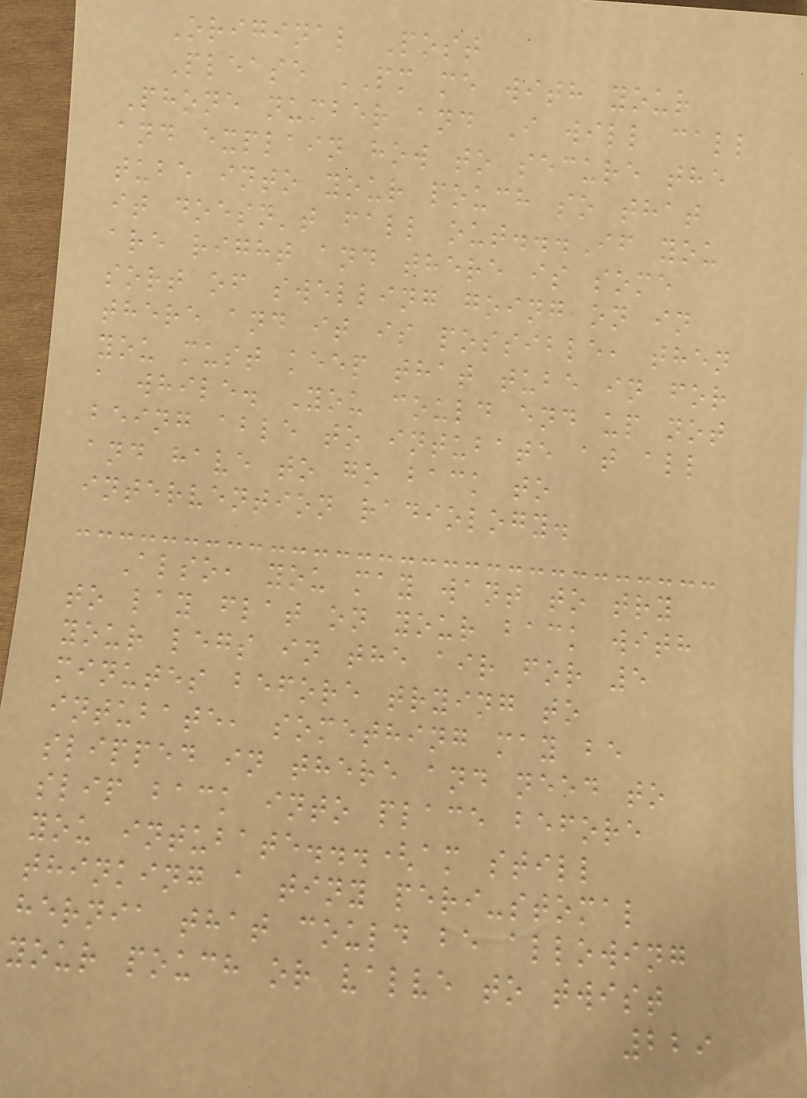Original Post
Please PM me with your
Phone number and I will call
and explain how to secure the
tube into your pouch so that
it doesn't fall out...If you
are right and there is some
sort of swelling going on in
there and it is possible, then
you must keep that tube in for
a while. You could end up not
being able to intubate at all
and have to go back to
intervention radiology.
Also, you may want to try
to lay flat on your back with
your legs in the air for 5
minutes before trying to
intubate, something may be
slipped in there and need to
slip back into place before
you intubate...(am still
thinking a tiny peri-stomal
hernia that could be allowing
your pouch or valve to twist
229
